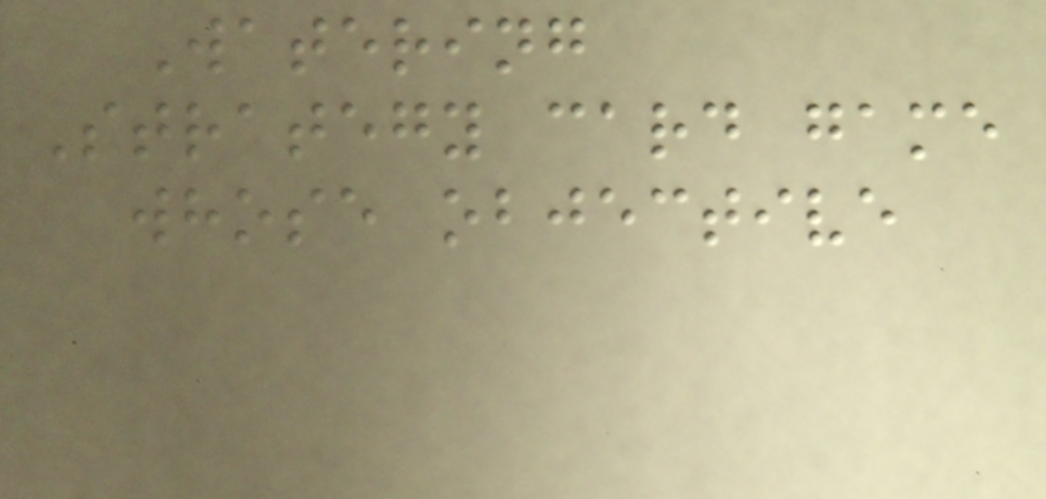Watering
Strategy card game
whose objective
